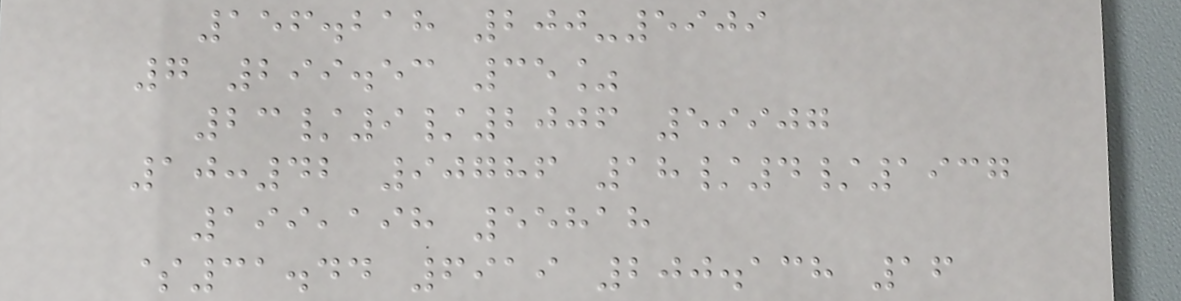156.218 200-5909
7 299.53 35%
23/9/2006 59907
10:42 90786 18/4/1937
199,198 55818
$31.44 6919 200.138 16
